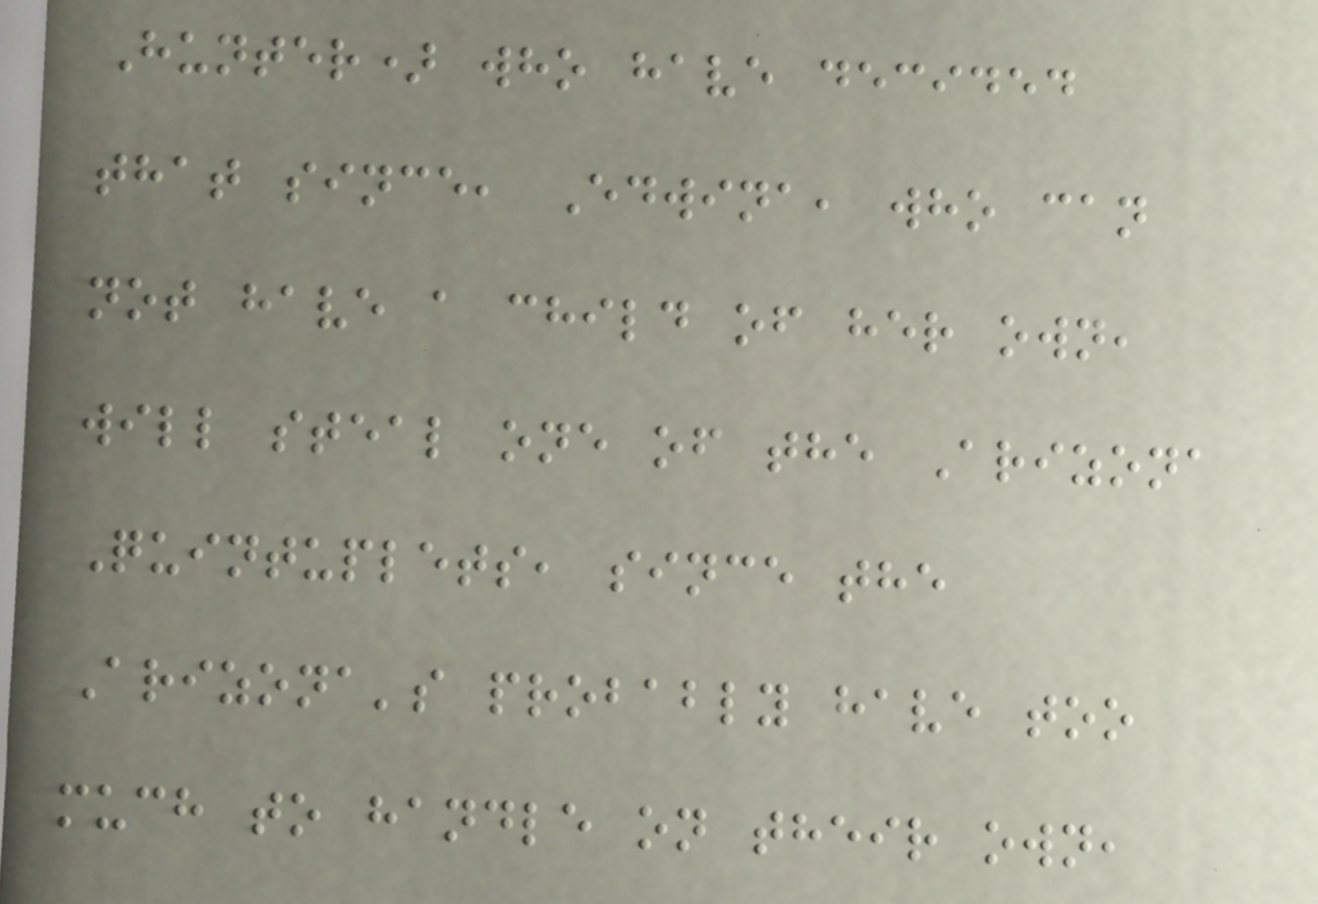Hunter) who have decided
that since, Edwina, who can
not have a child of her own,
will steal one of the Arizona
Quintuplets, since the
Arizona's probably have too
much to handle on their own,
